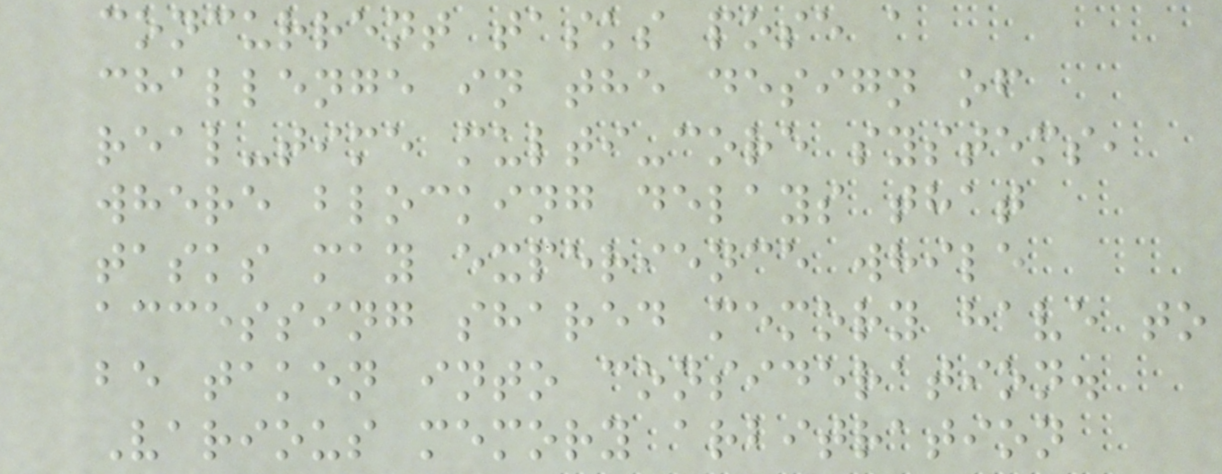concurrent tasks pose a
challenge in the design of
real-time multi-core systems,
where blocking delays that
tasks may experience while
accessing shared memory have to
be taken into consideration.
Various memory arbitration
